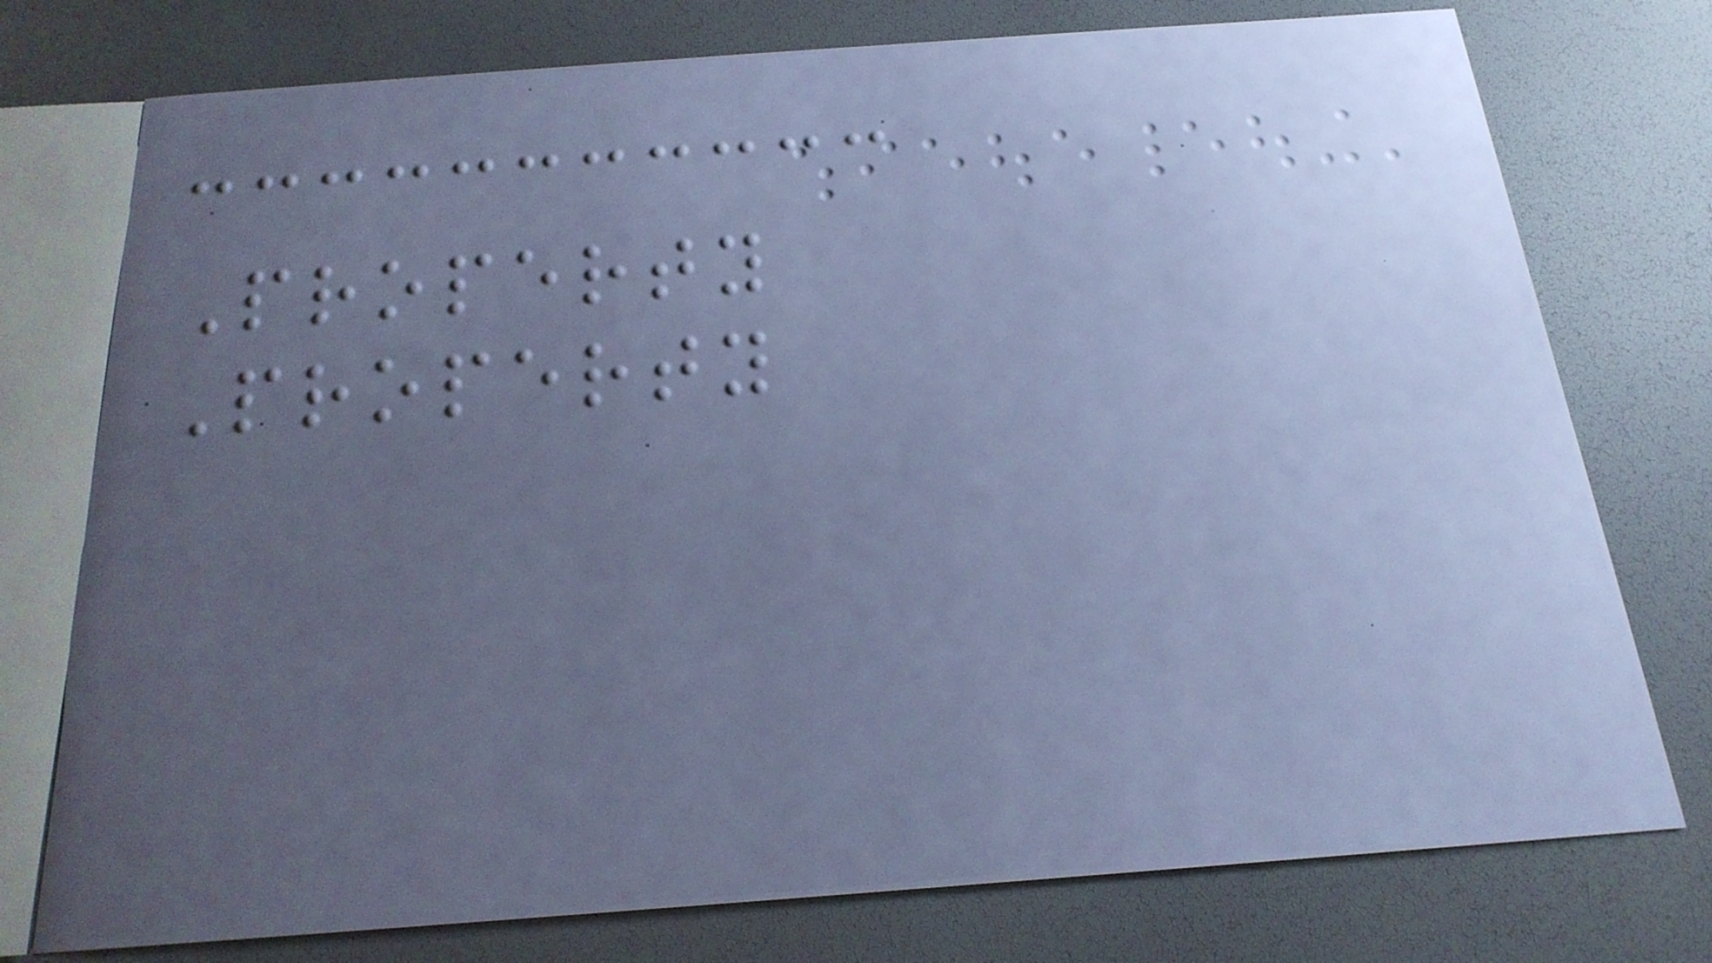Property
Property
